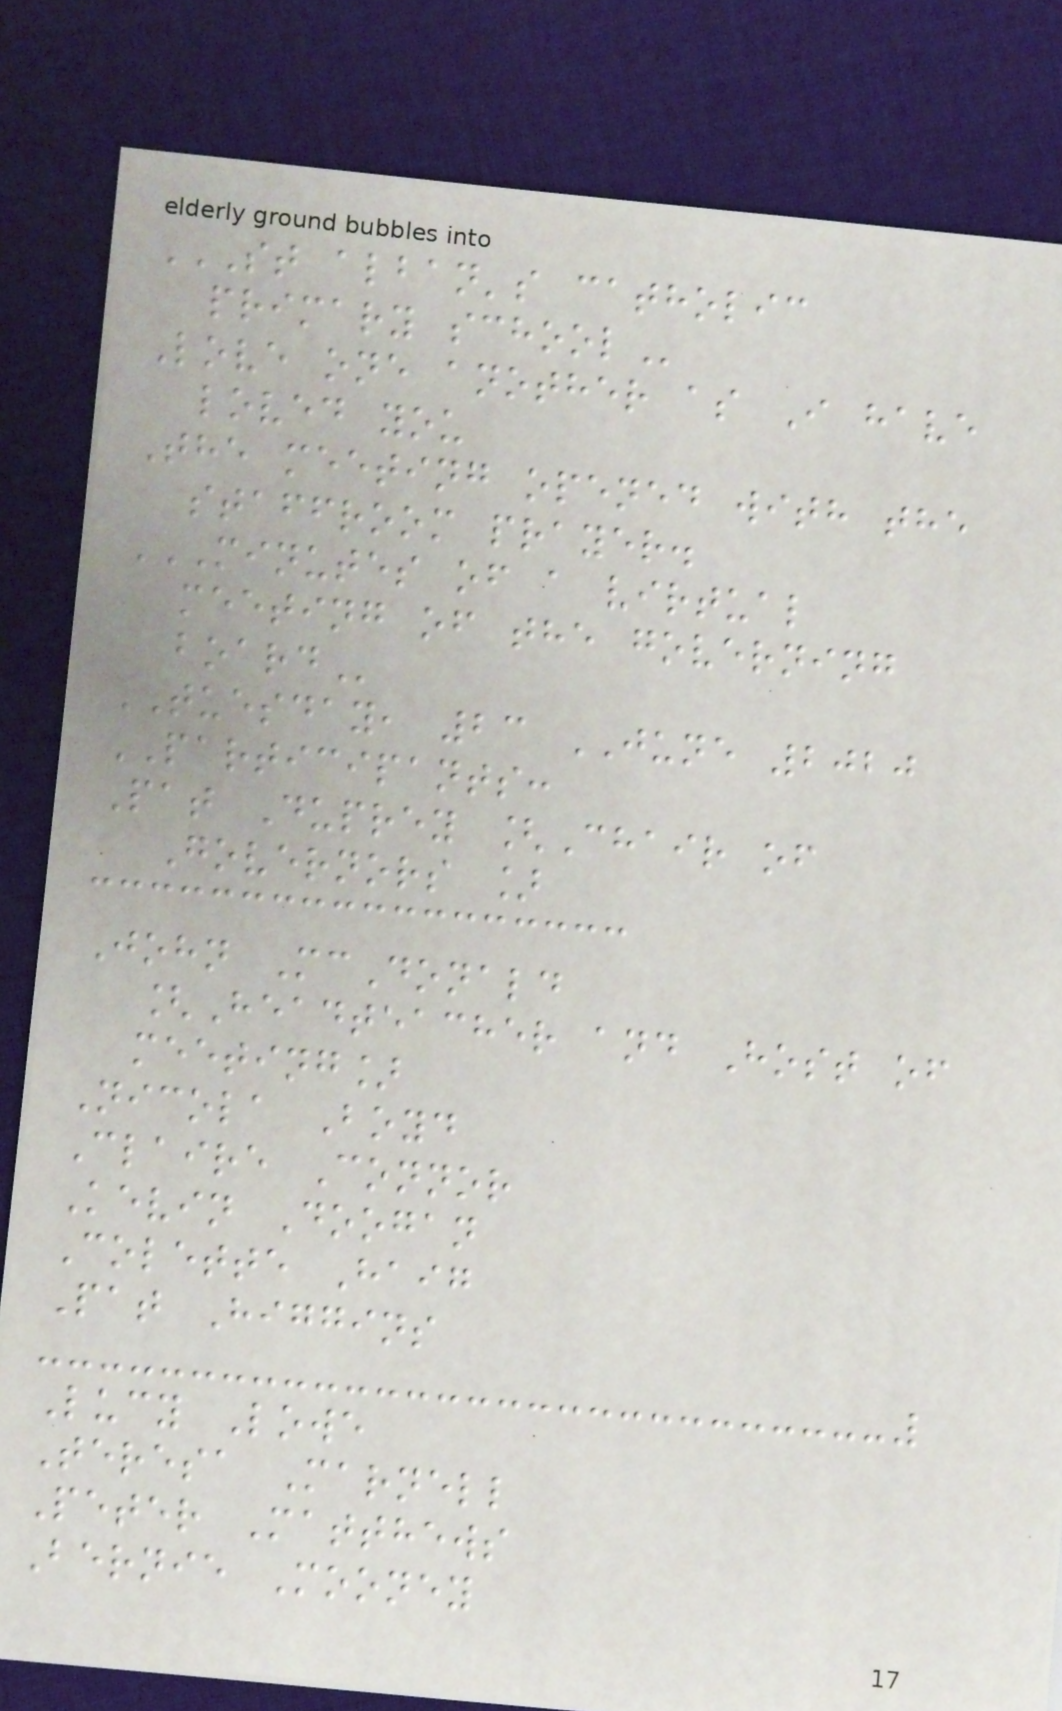ST ALBAN'S CATHOLIC
PRIMARY SCHOOL
Love one another as I have
loved you
The meeting opened with the
staffroom prayer.
MINUTES OF A VIRTUAL
MEETING OF THE GOVERNING
BOARD
TUESDAY, 23 JUNE 2020
PARTICIPANTS:
Pat Duprey [Chair of
Governors ]
John McDonald
[Headteacher and Host of
meeting]
Nicola Boyd
Claire Connor
Kevin Doogan
Colette Haig
Pat Higgins
Lucy Lowe
Teresa Marnell
Peter Matthews
Bernie Mooney
